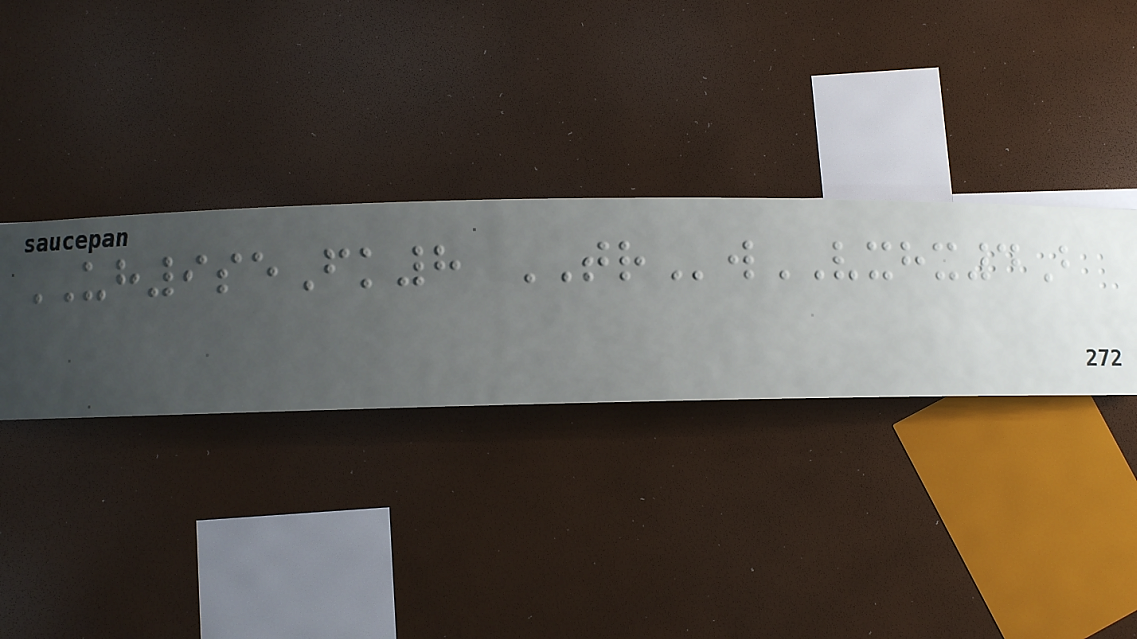UH9seFk8 TRwVXHX4B
